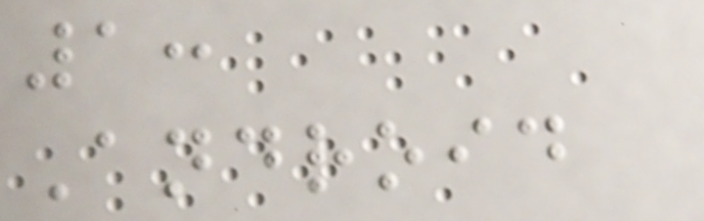1:
Android
